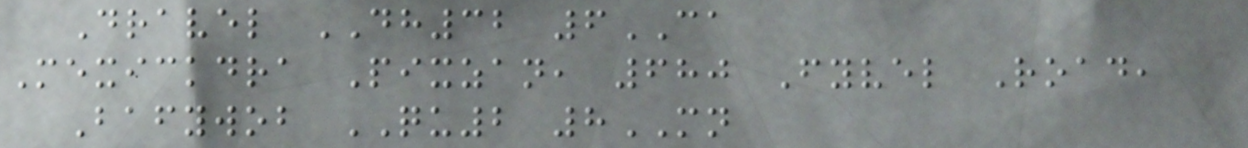Dravel DH32 6CA
Mexickdra Pixzan, 680 Fyvel Road,
Bafywob QU2 8MN
